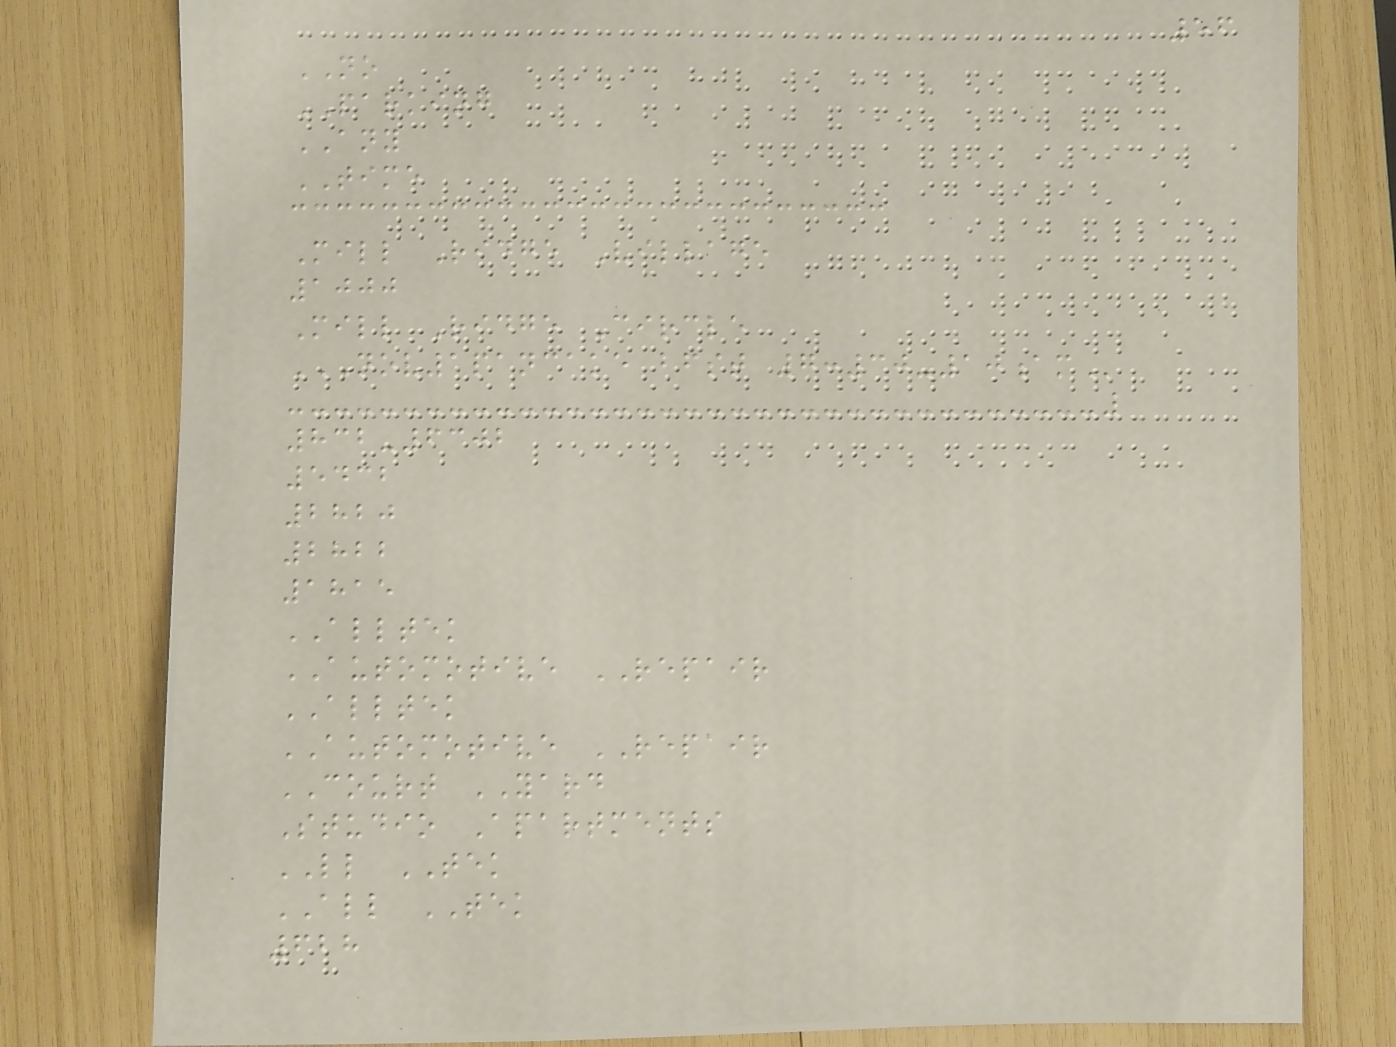56
NO
PARKING
ANY
TIME
Mill Ridge Village
1000
Mill Ridge Circle
NOV1PANCAKE BFST 7:30-10AM
832-6302
5432
2820
2822
1815
ALLTEK
AUTOMOTIVE REPAIR
ALLTEK
AUTOMOTIVE REPAIR
COURT YARD
Studio Apartments
LL TEK
ALL TEK
628
